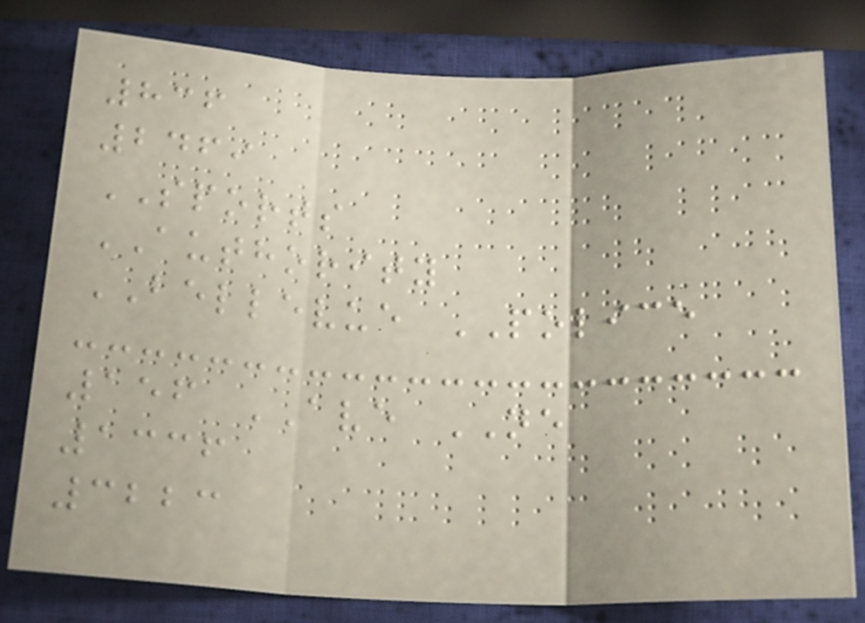836
2469
SPORTS
AUTHORITY
BELLEVUE POLICE
156 AVE NE
1336
3223
